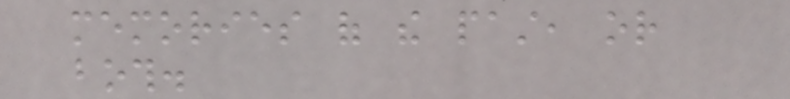memories of the past, or
both.
